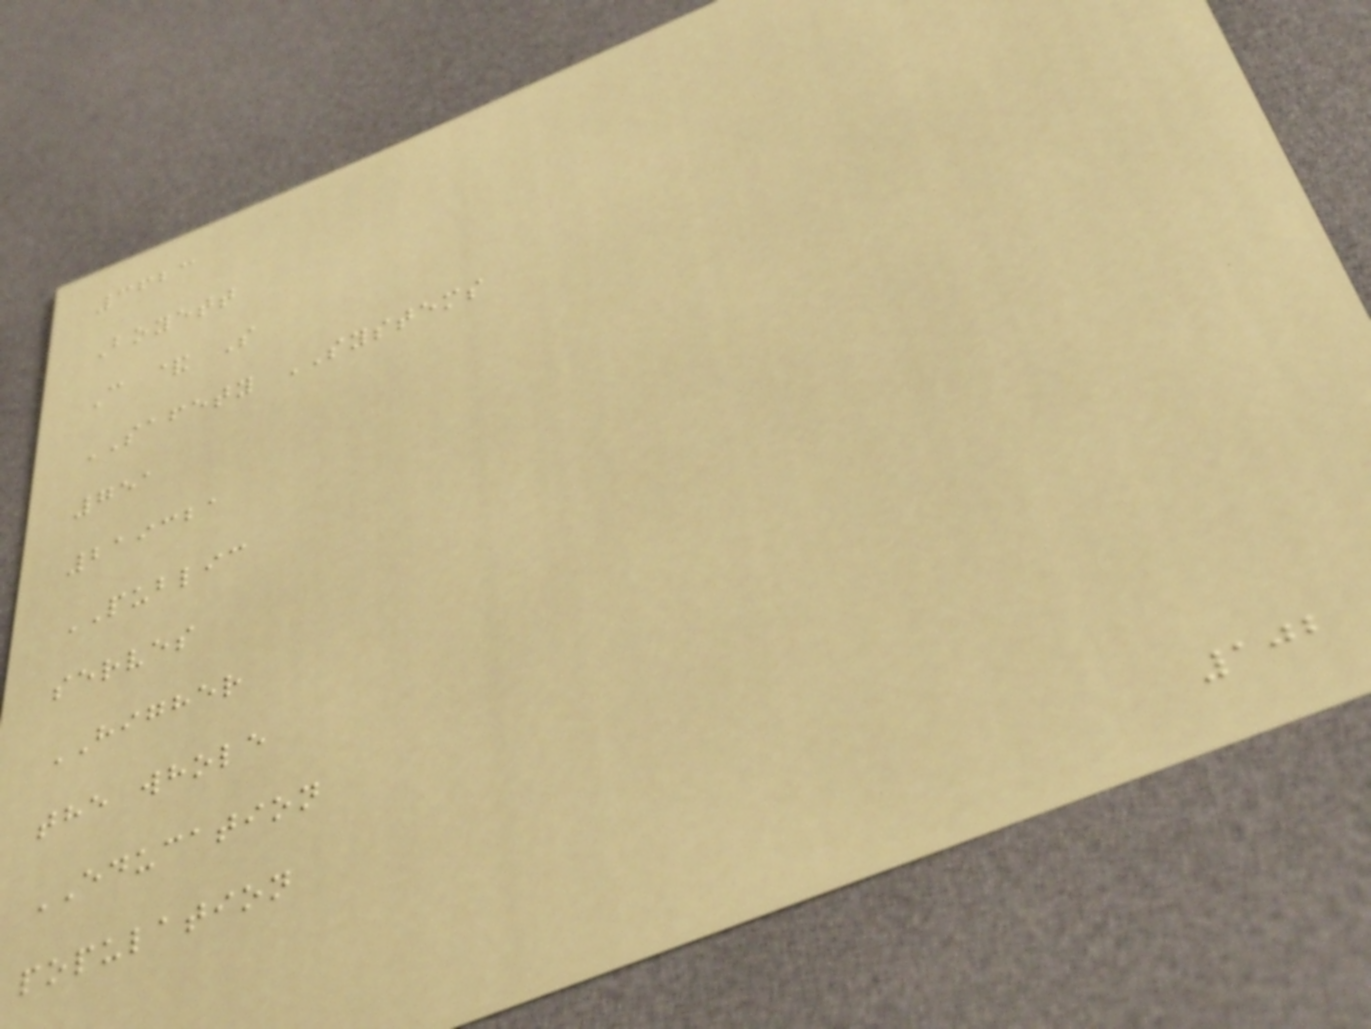3623
Boyett
C & S
SAFETY SYSTEMS
751
219321
PUBLIC
serves
HIGHER
the whole
EDUCATION
population
102
